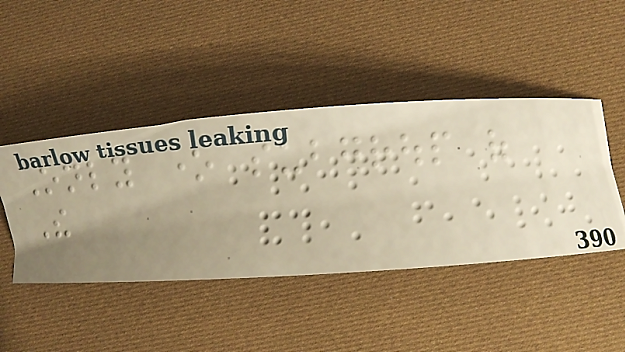Only one subgroup of
The
